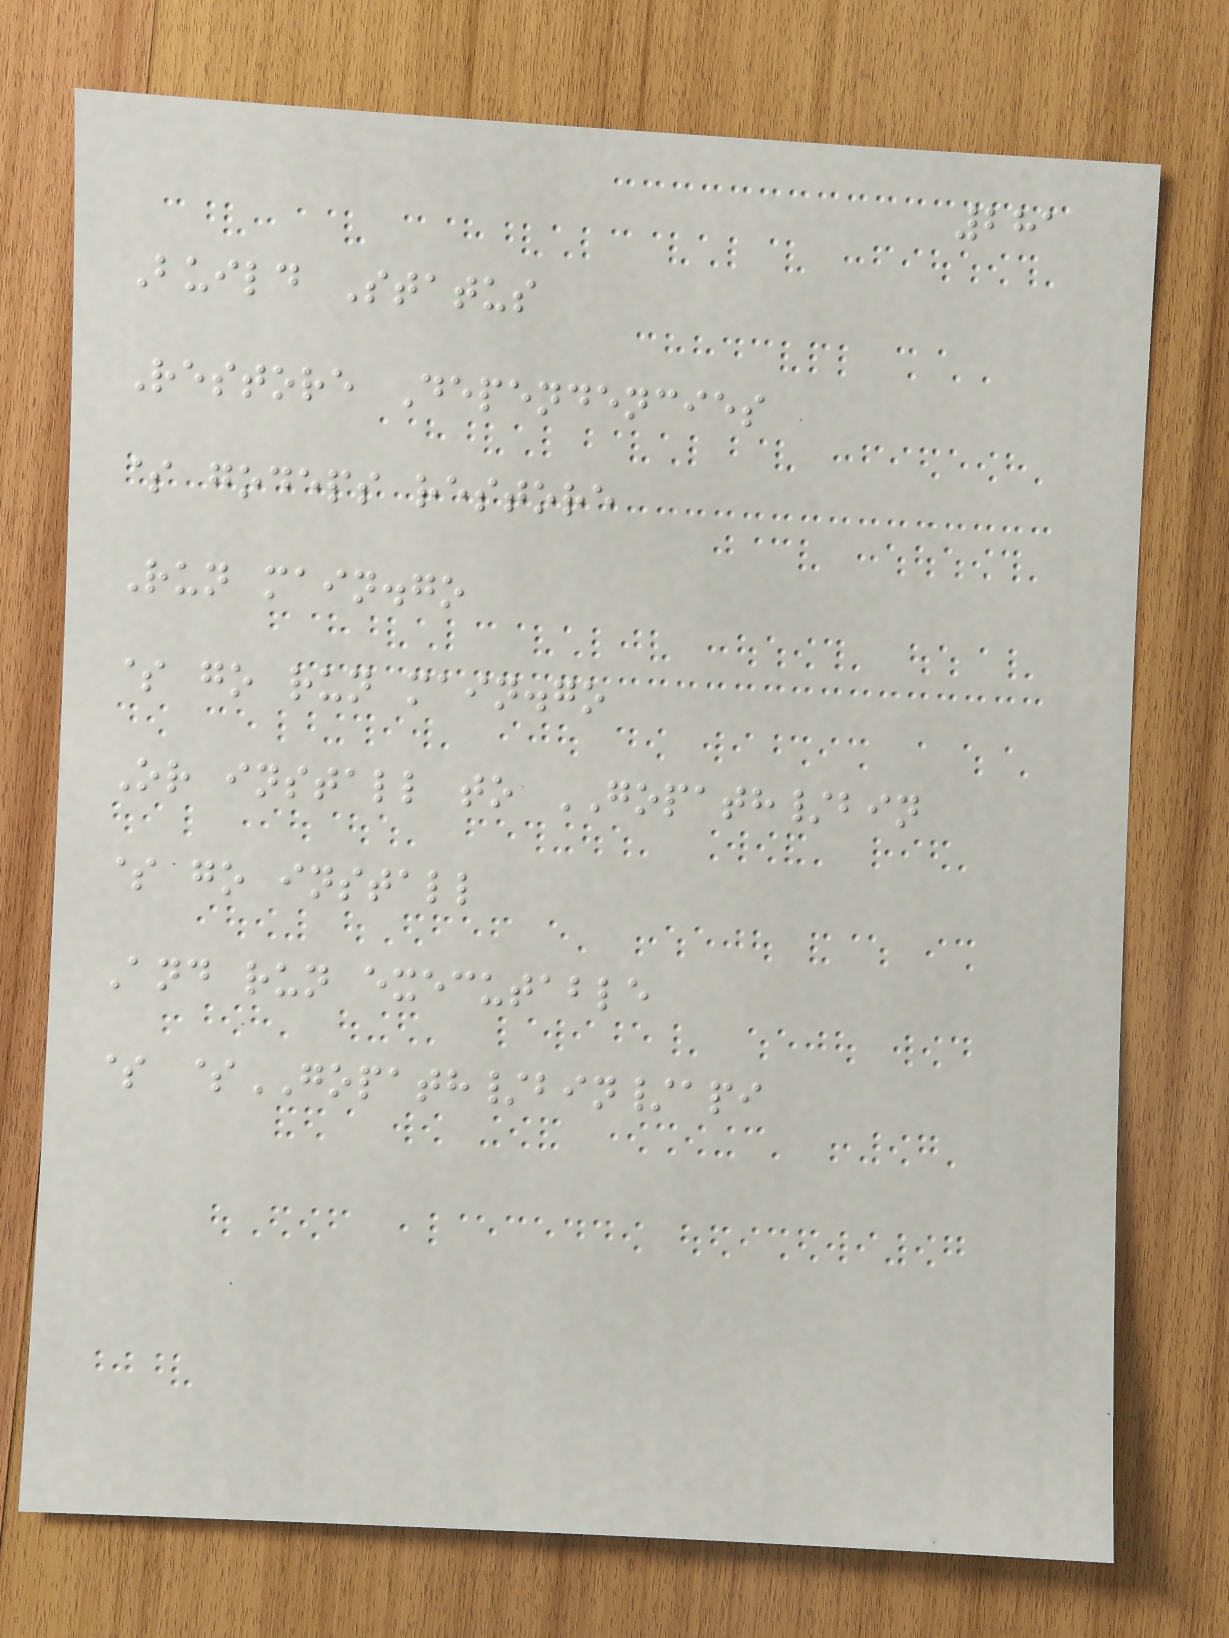281
Build Status
Restore Dependencies
$ godeps restore
Run main.go
$ go run main.go
Or install to GOPATH/bin
$ go install
And run executable
$ $GOPATH/bin/api
